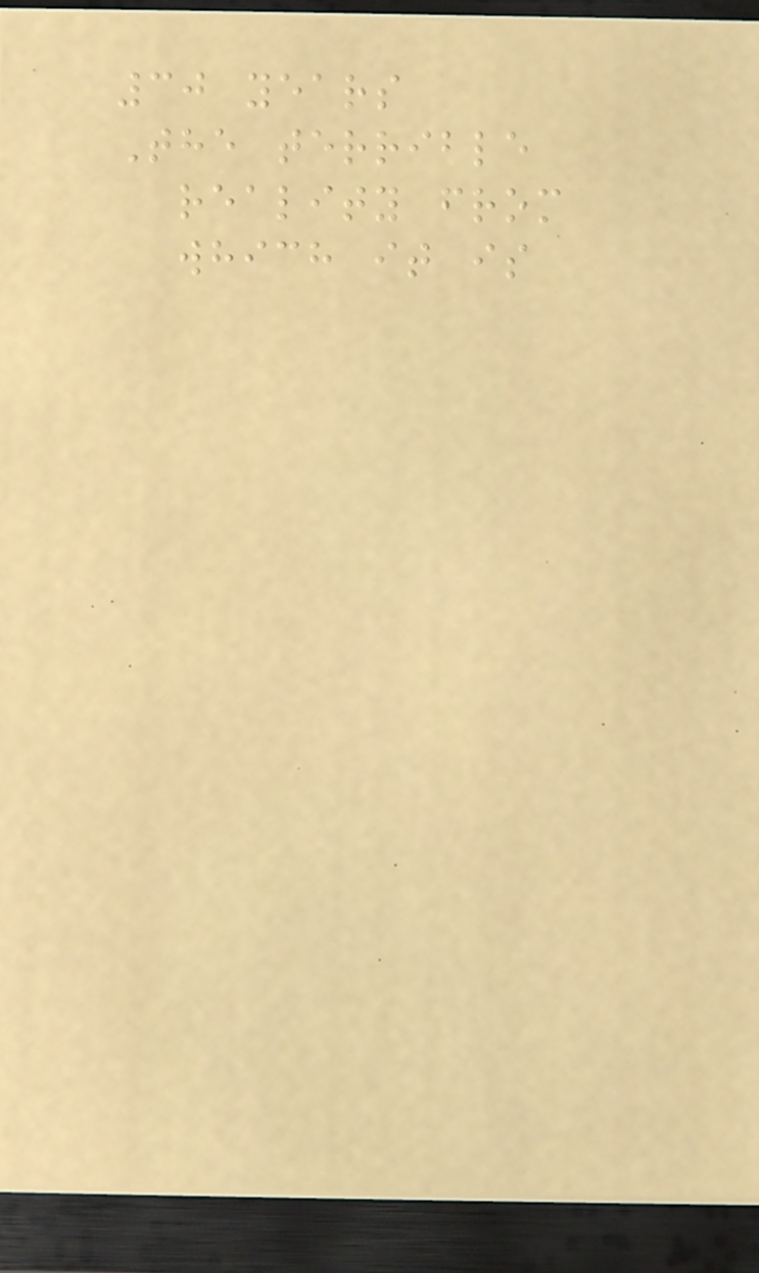30 years
The terrible
reality from
which it is
